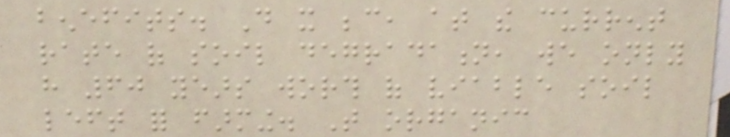benefits. Do it because, at the current
rate of soil degradation, we only
have 60 years worth of viable soil
left for farming. That organic
